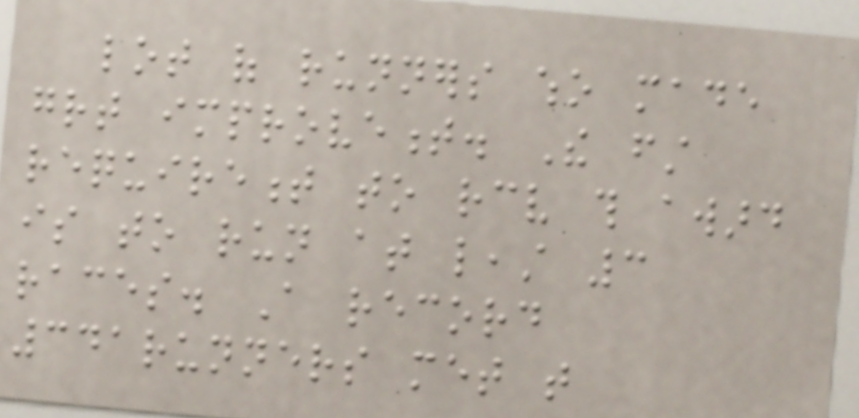lot of runners who made
great improvement. The first
requirement to receive this award
is to run at least 3
races. A record
341runners met that
